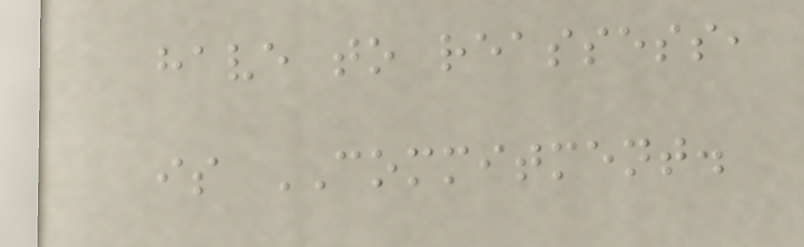have to reassess,
is COMMITMENT.
